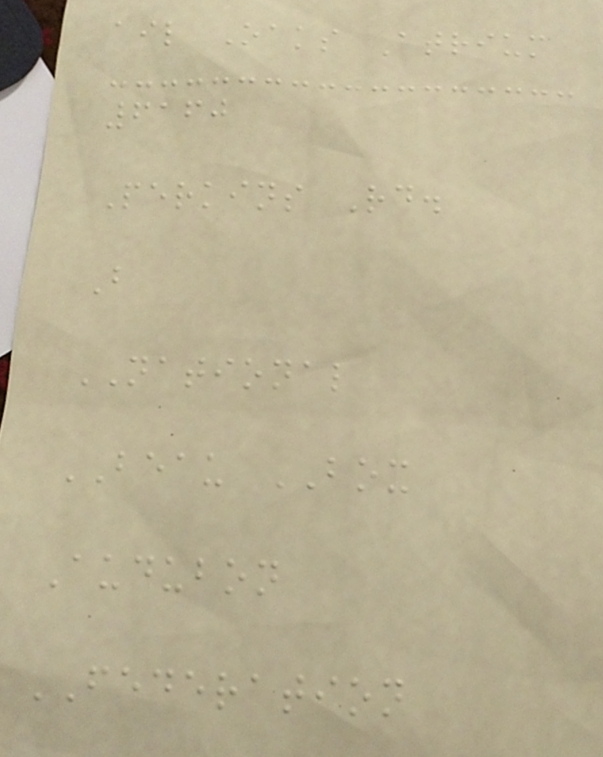ail Oaks Atrium
6160
Perkins Rd.
B
NATIONAL
BEAU BOX
Audubon
FEDERATION
